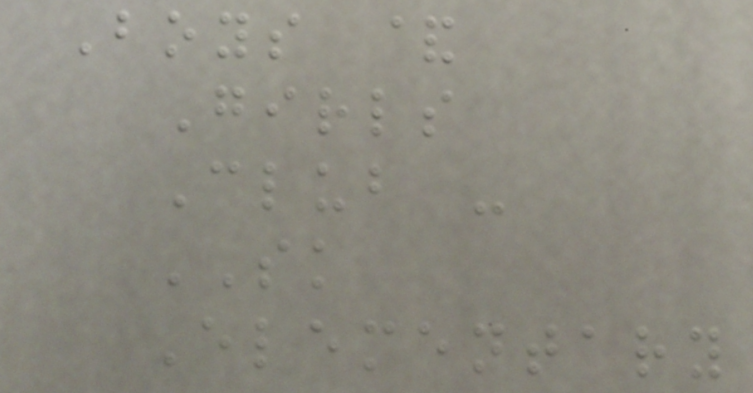Boys &
Girls
Club -
SK
Elementary
